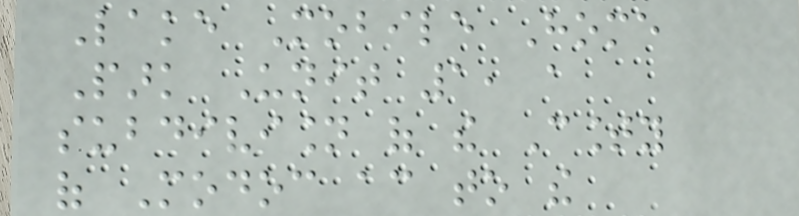Lake Mobile Home
Park Unit 1, a
subdivision of the County
of Modoc according to the
